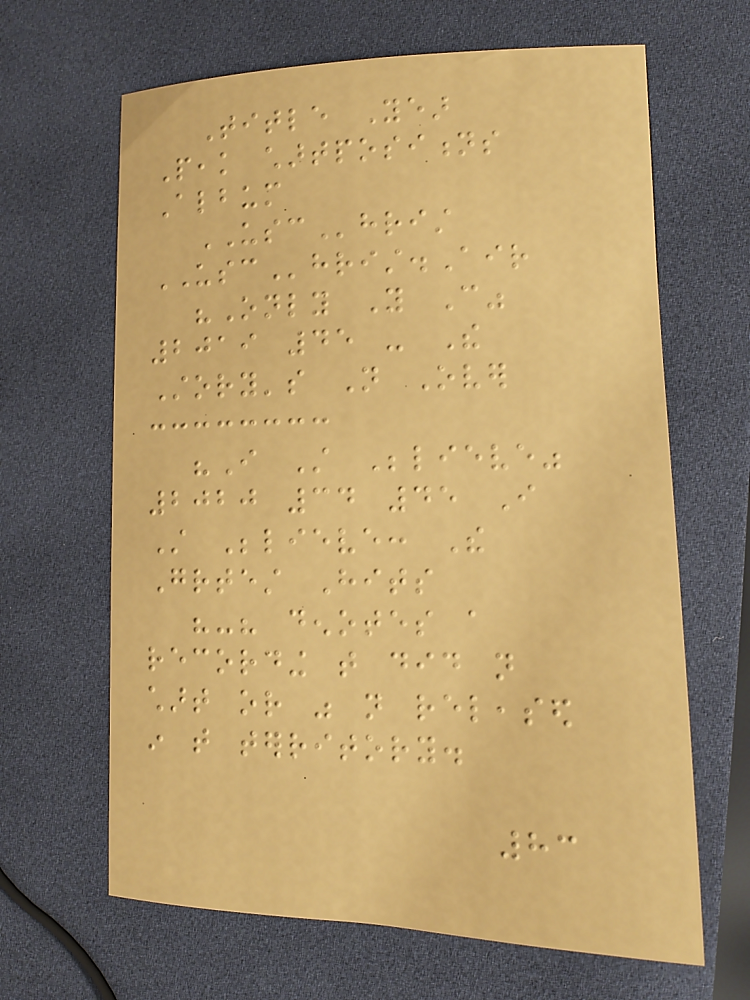Title Year
Peak chartpositions
Album
USChrist
USChrist.Air
"Only You Can"
2019 45 - The
Story's Not Over
"I Still Believe"
2020 34 45 I
Still Believe: The
Greatest Hits
"-" denotes a
recording that did not
chart or was not released
in that territory.
83
